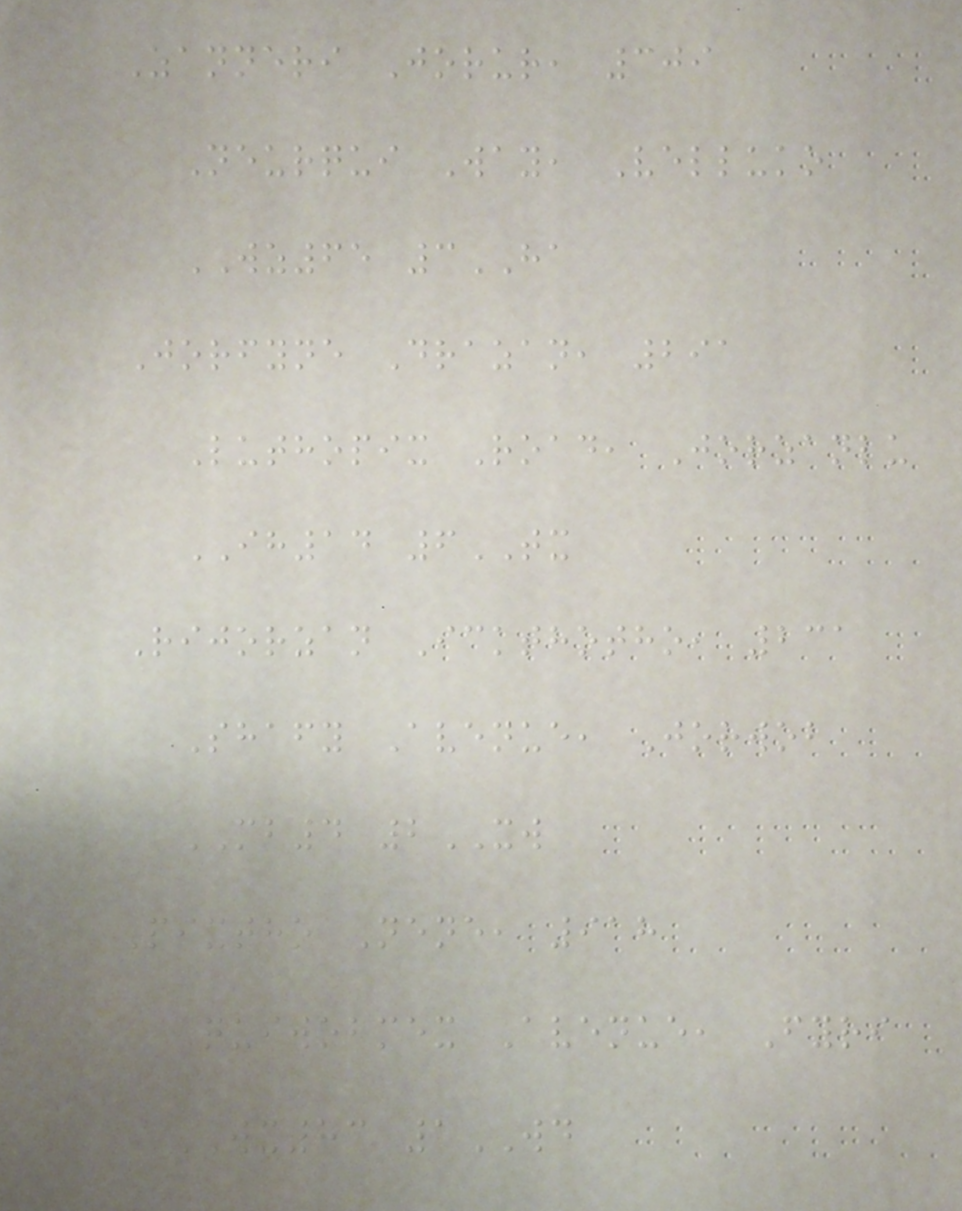Zanneri Jorur, 309
Neurqui Way, Velluko
WZ65 3HA
Jorfyne Drazan, 291
Luthopix Road, Jorzanlu
IH14 6TX
Rijorzan Ickthotho, 231
Shafy Avenue, Jorwob
MB4 2XW
Pixtho Nene, 918
Quiwobmex Avenue, Fyri
WX83 1WD
